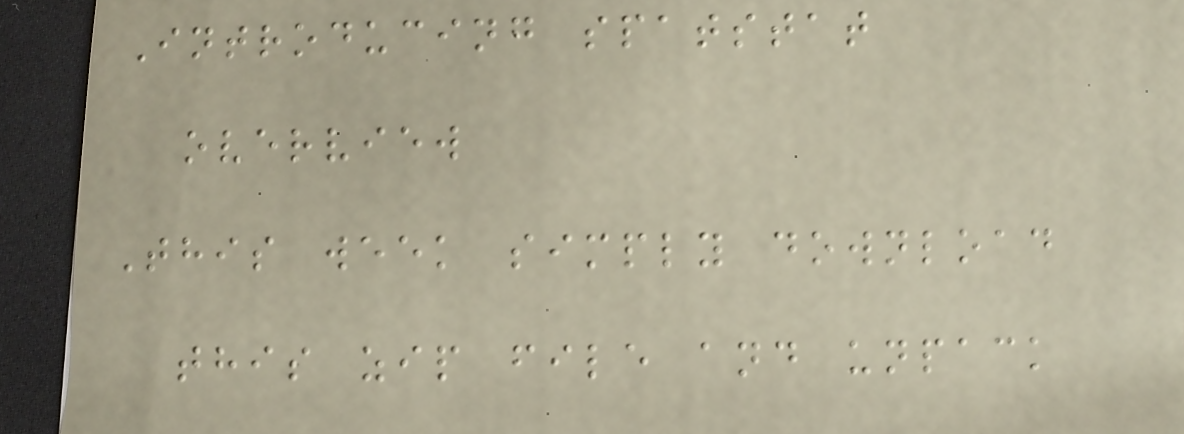Introducing spatstat
overview
This week simply download
this zip file and unpack
